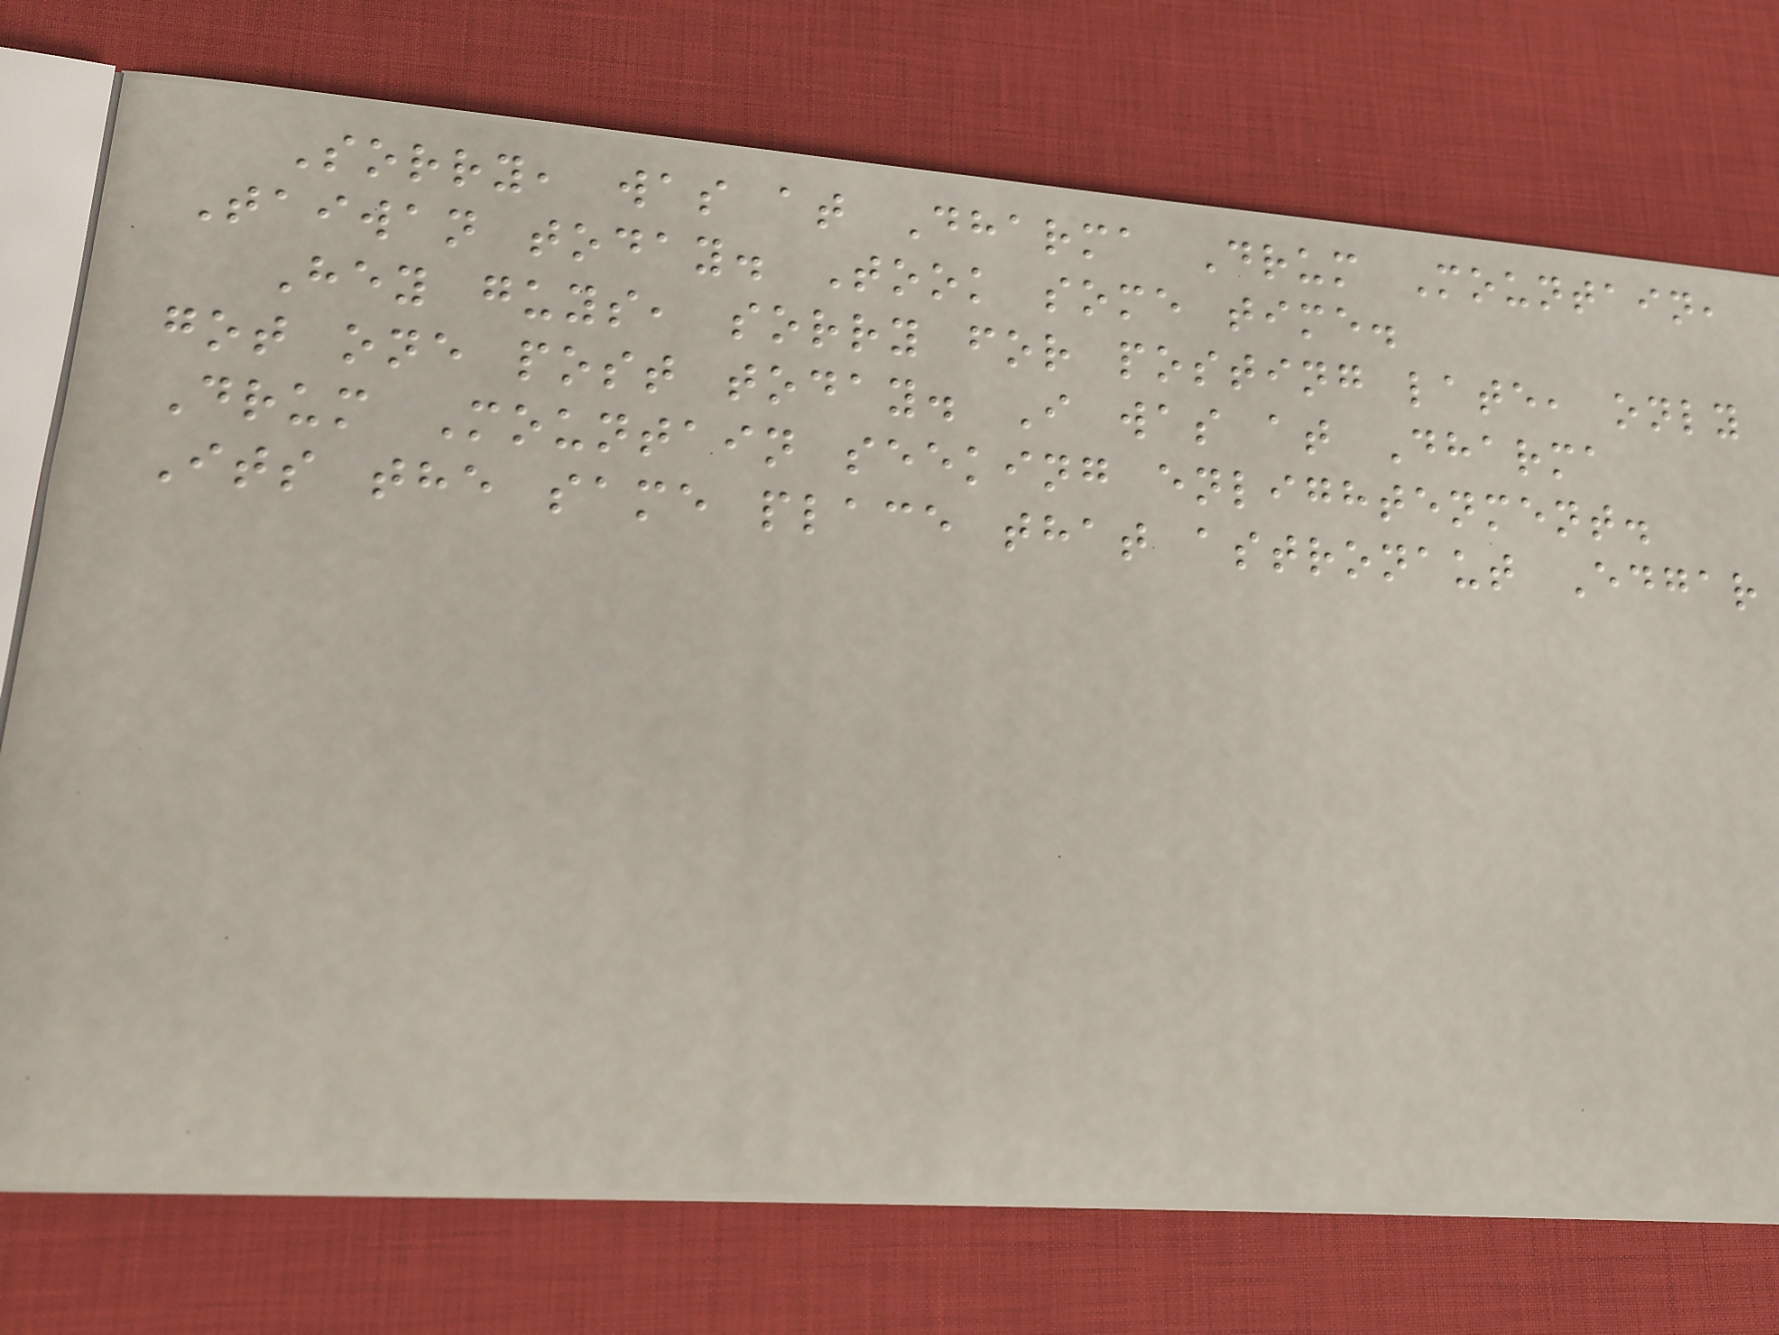Sorry, was at Dharma Drum Mountain,
Taiwan today. Took some time.
Hey guys, sorry for posting late, only
got one post today. I was at Dharma
Drum Mountain seeking enlightenment.
Its the same place that astronaut Edgar
